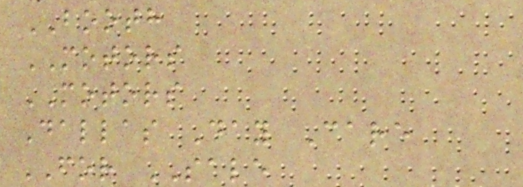BOOTH
MOTORS
MOTORS
Dallas Day Care
FOR SALE
